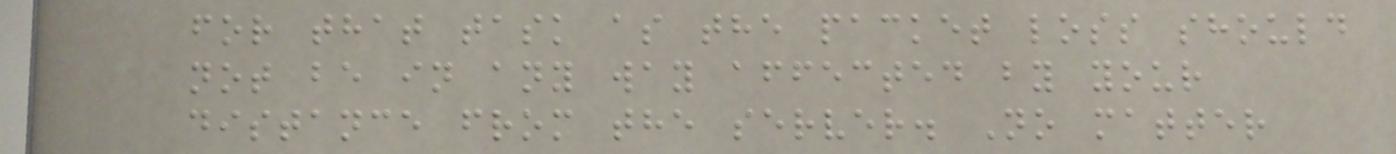for that task as the packet loss should
not be in any way affected by your
distance from the server. No matter
